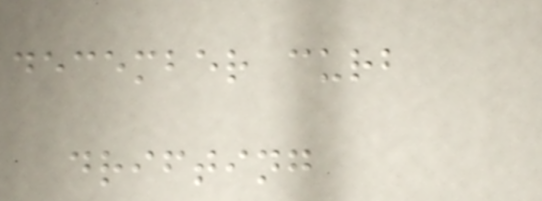december curb
drifting
